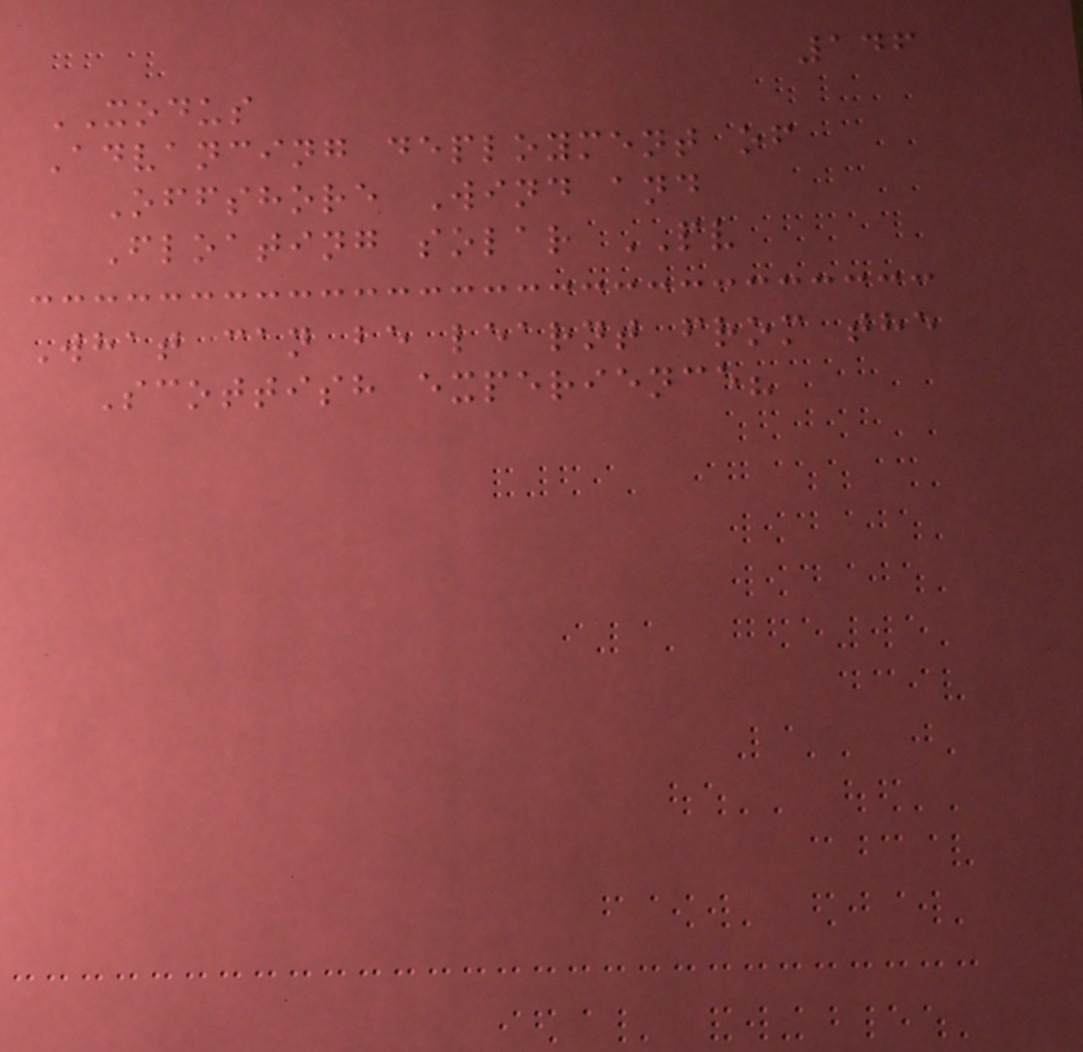146
XODUS
Advancing deployment of
Offshore Wind and
Floating solar PV
What can be learnt from the
Scottish experience?
